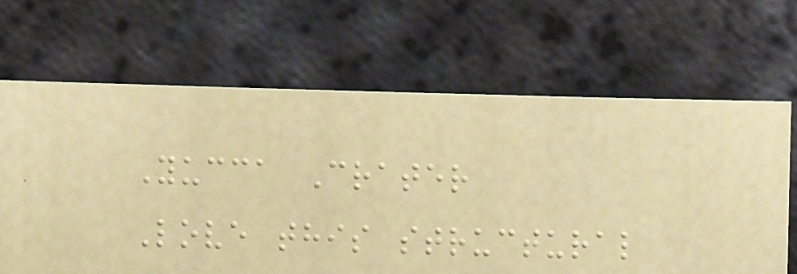Yucca Crater
Love this structural
